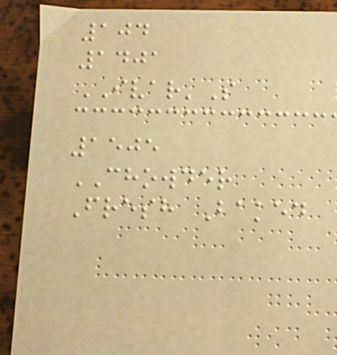104
1401
IVAR'S
1505
CHOWDER
Fresh Baked
